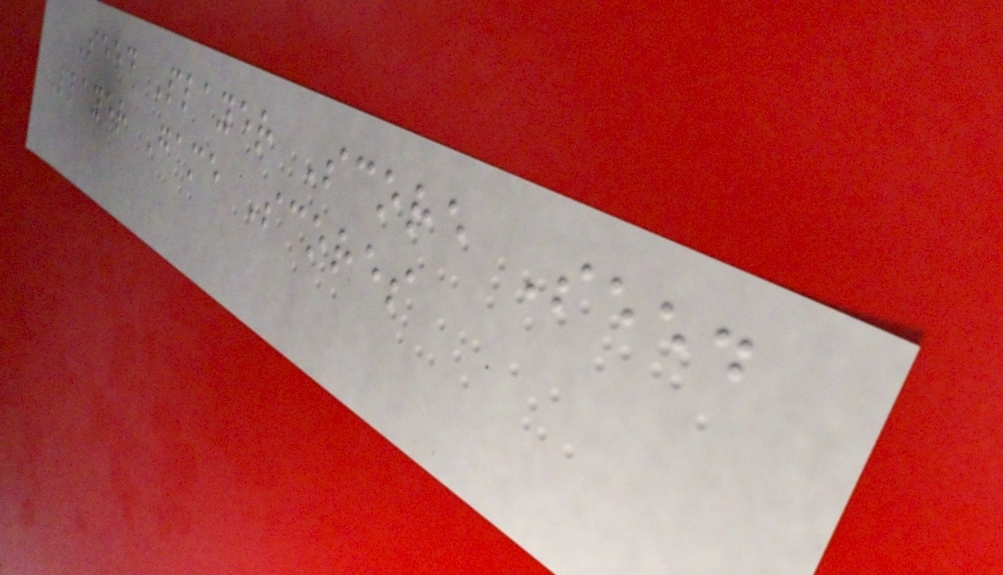Seed Player Score Seed
Player Game Scores
